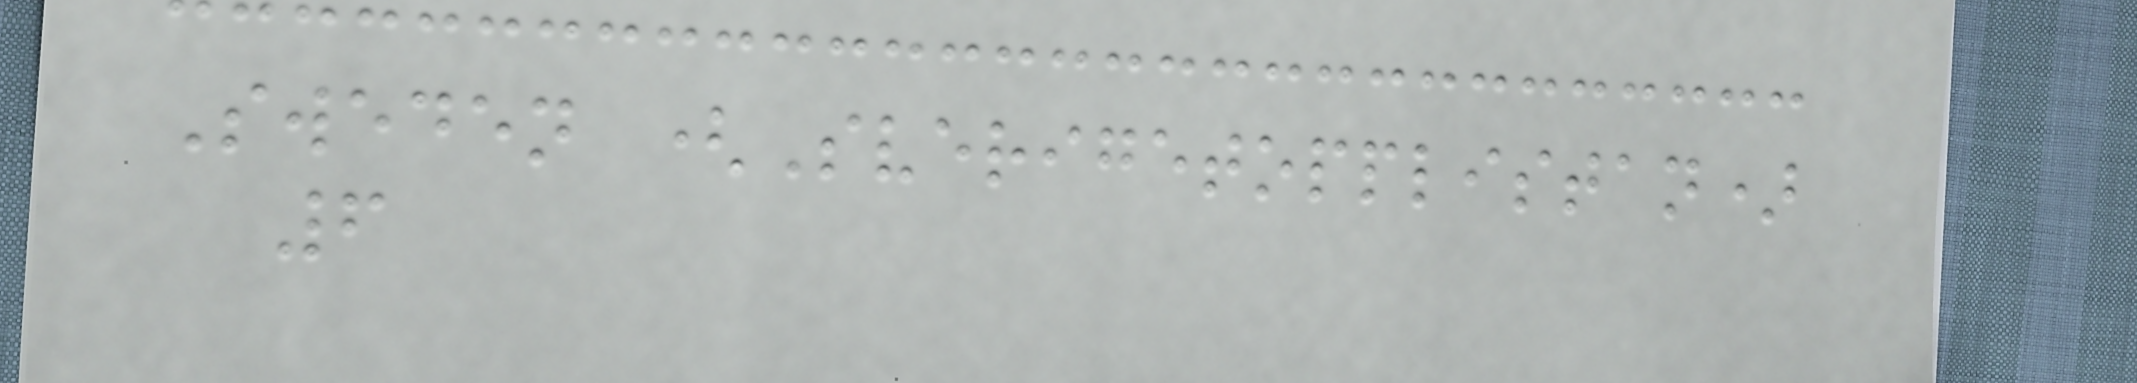Sweden (Sverigetopplistan)
6
